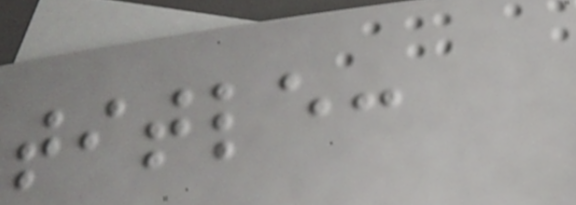title:
